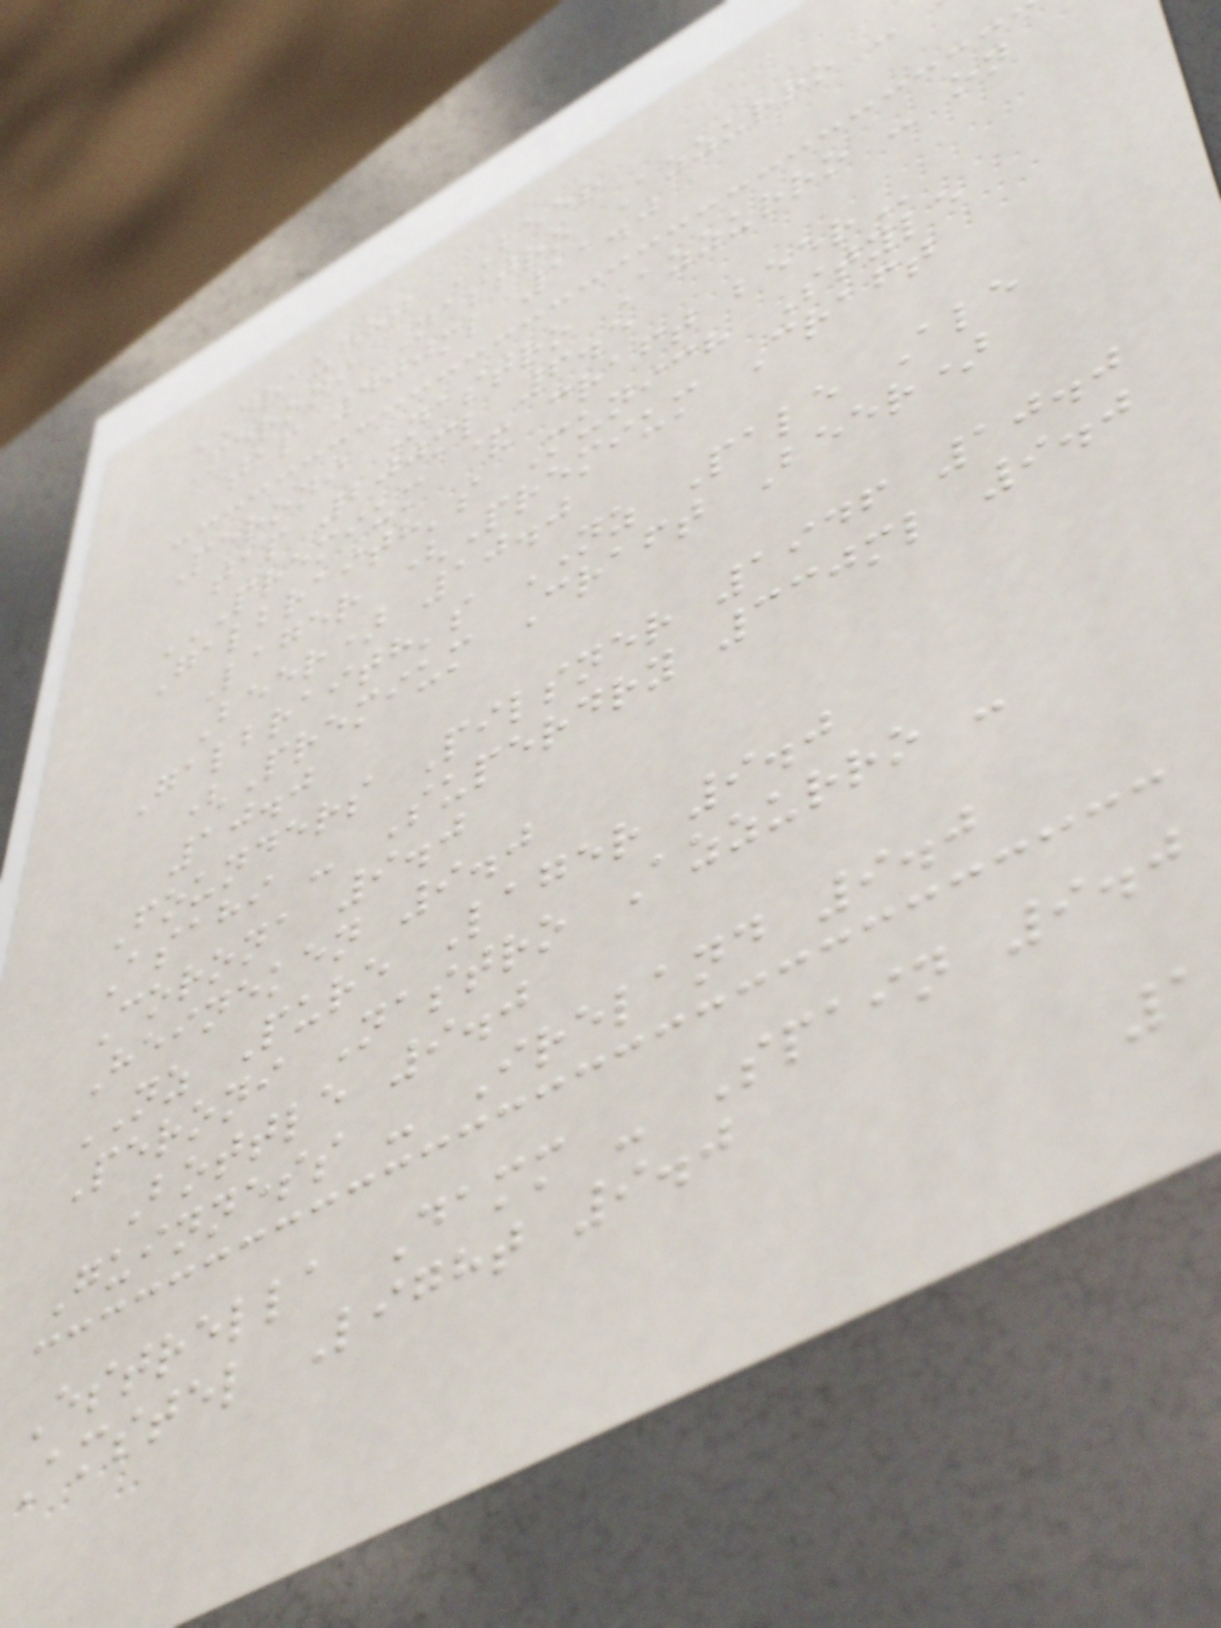DRAUGHT BEER
Peroni Nastro Azzurro -
tap 400ml 11.0
Peroni Nastro Azzurro - on
tap 200ml 6.5
PREMIUM & CRAFT BEER
Galbraith's Munich Style
Lager (Premium Craft
Beer) 10.0
Galbraith's NZ Pale Ale
(Premium Craft Beer)
10.0
Founders Pilsner 1946 10.0
Asahi - Superdry 330ml 9.0
Corona 9.0
Heineken 9.0
NZ Pure Lager 9.0
Peroni Nastro Azzurro -
Bottle 9.0
Guinness - Ireland 9.0
Estrella Damm - Spain 9.0
Amstel Light 9.0
